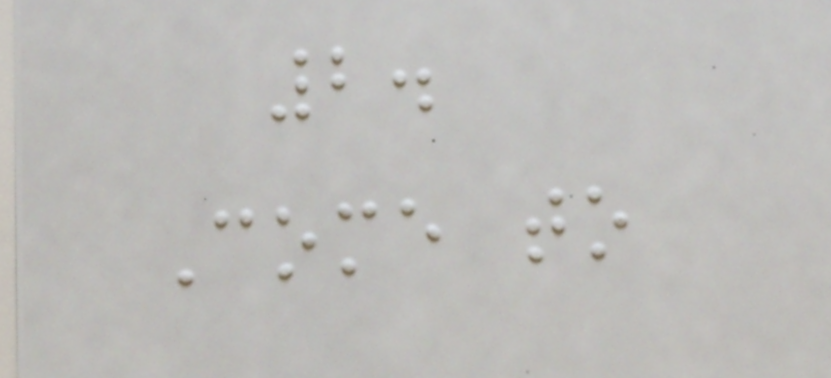2.
Come to
